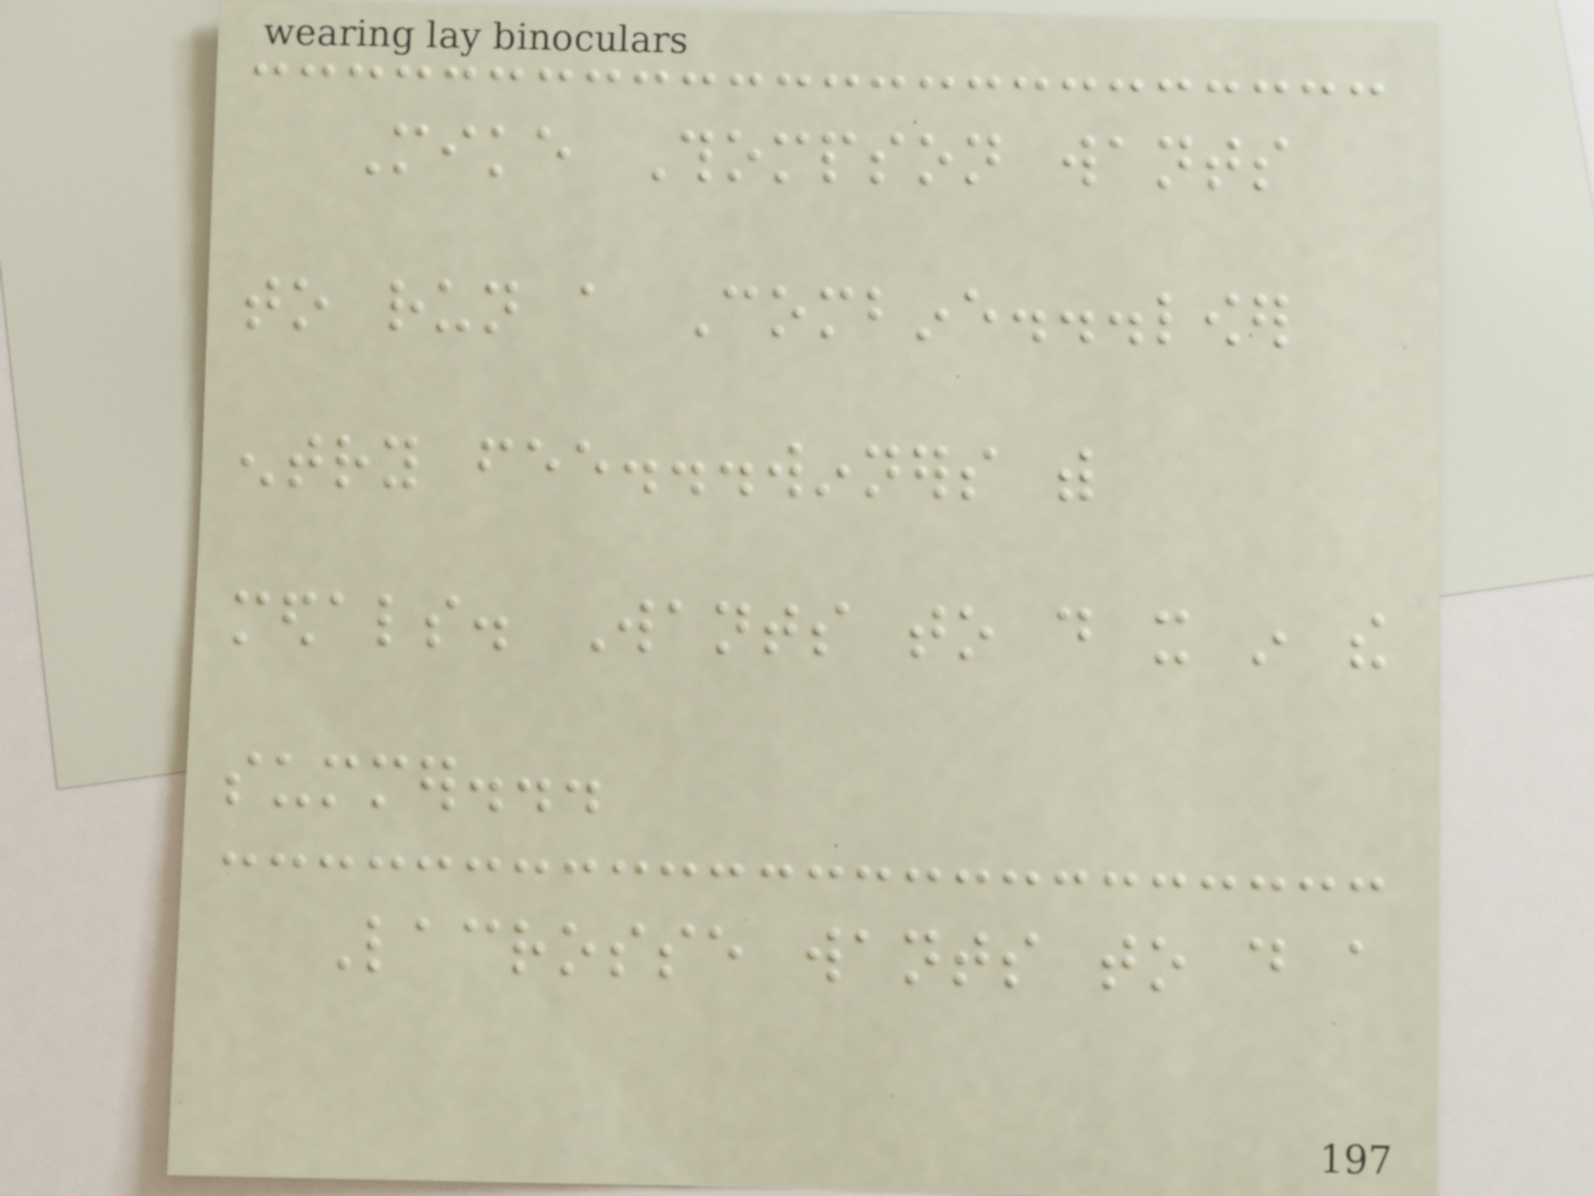Mike Thompson wants
to run a Combine...lower
entry fee...winners with
medals. Wants to do it in the
summer...
Lacrosse wants to do a
